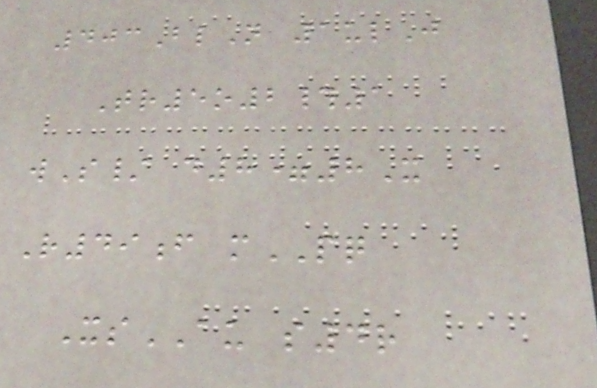403BlN 1ulJ
Tr5o2#1
wS/ d8=8X
R49f mPQ
XsAU s4r
